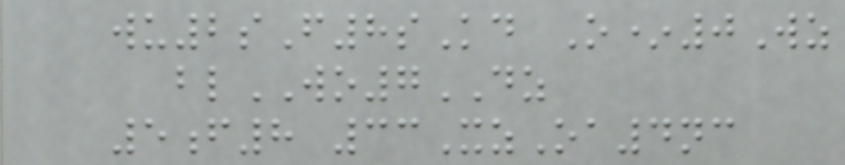wu2sF8sKd O*0Wz
blWO7DZ
5f8 33XzOa4nc
